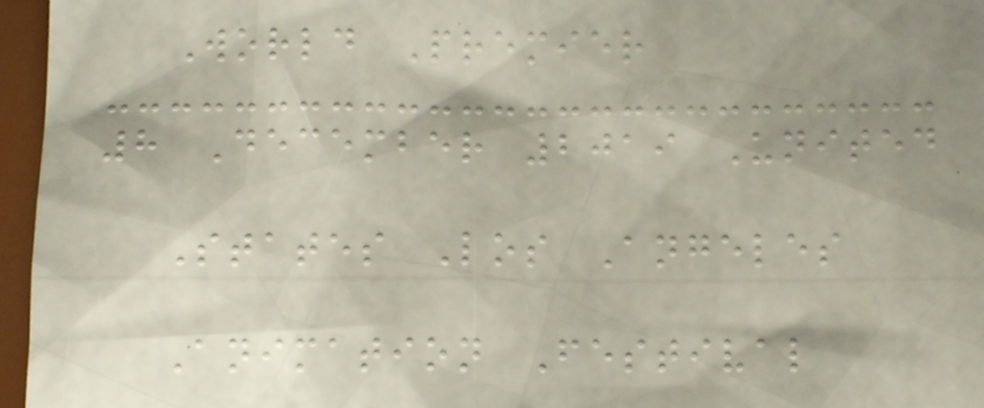World Premier
8 December 2019 United
States Los Angeles
Animation Festival
